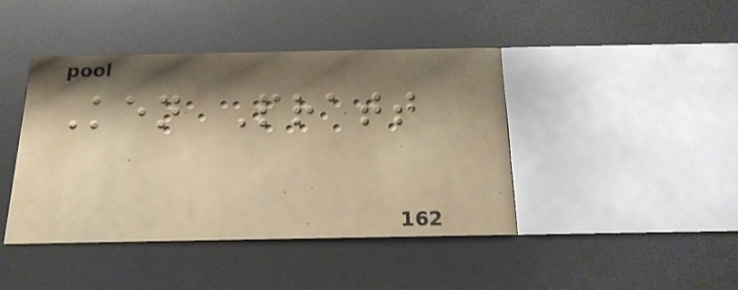Ken Pratt
